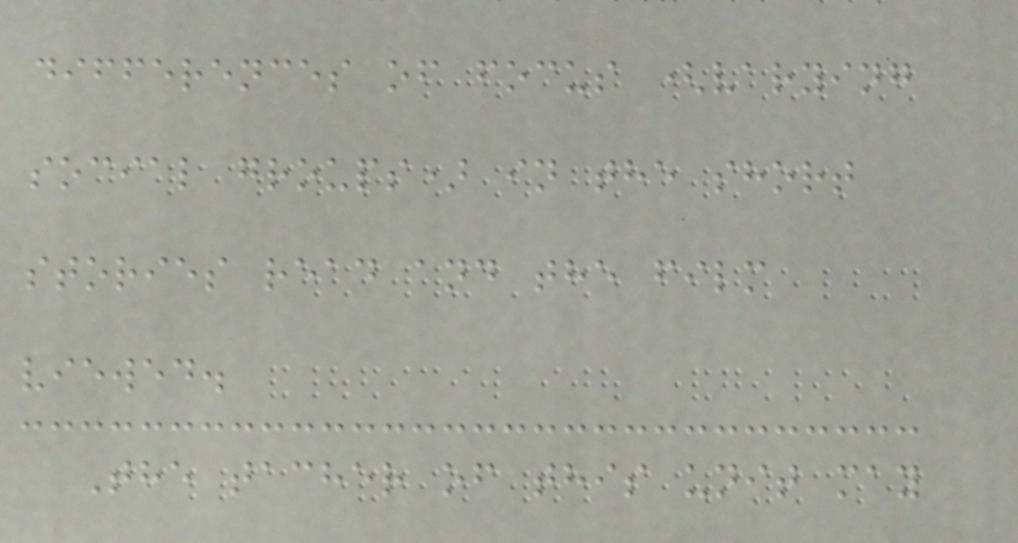differences of focus (varying
social groups) in the short
stories read and the film
viewed.
The tacher of this unit may
